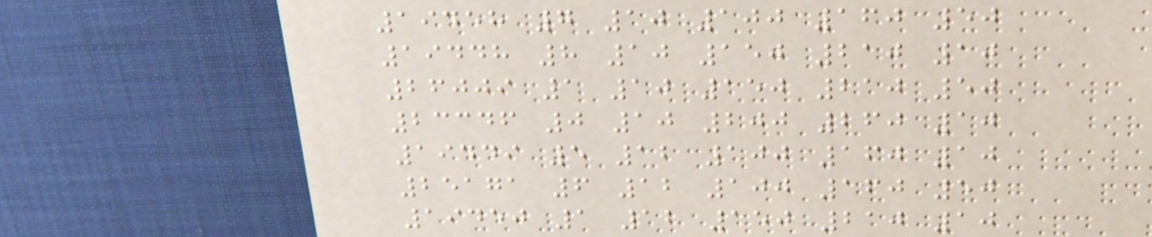19458 7 10 100 160 50
19448 8 10 150 210 10
26009 1 10 150 210 50
23346 0 10 200 260 10
19449 5 12 100 160 10
25171 6 12 100 160 50
19450 1 12 150 210 10
